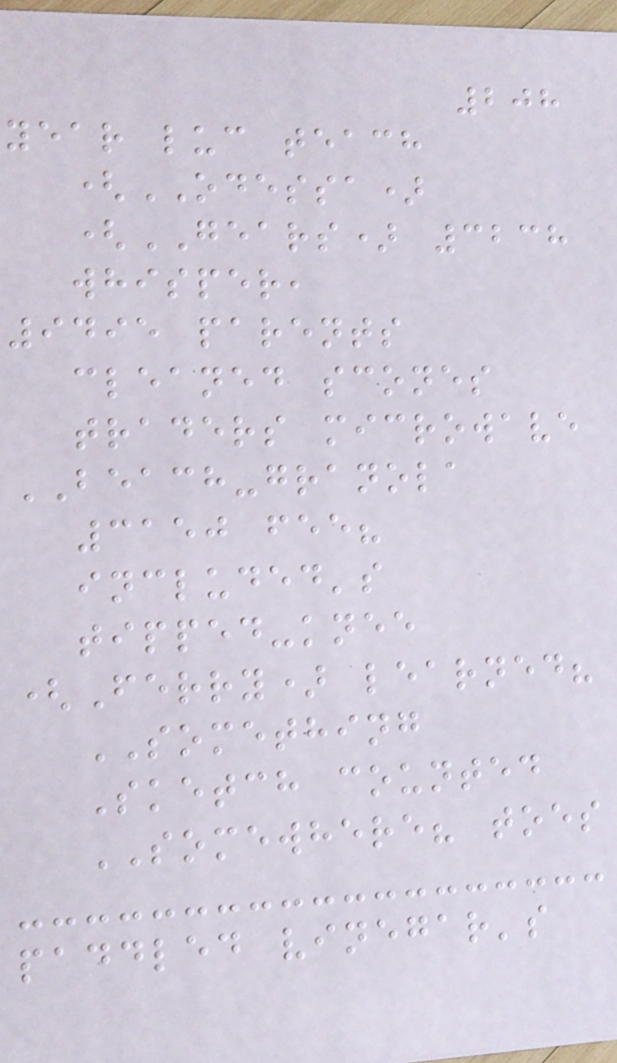208
year luc teach
(ODESSA)
(GEARS) 3238
whisper,
9495 parents
cleaned scones
traders microwave
BEACH-granola
3150 fee?
included's
tipped-knee
(Ferry) learned?
SOMETHING
Sketch counted
SOMEWHERE? toes
paddled vinegar's
